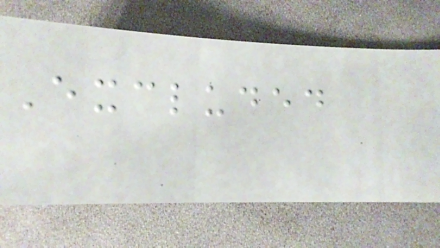Excluded
